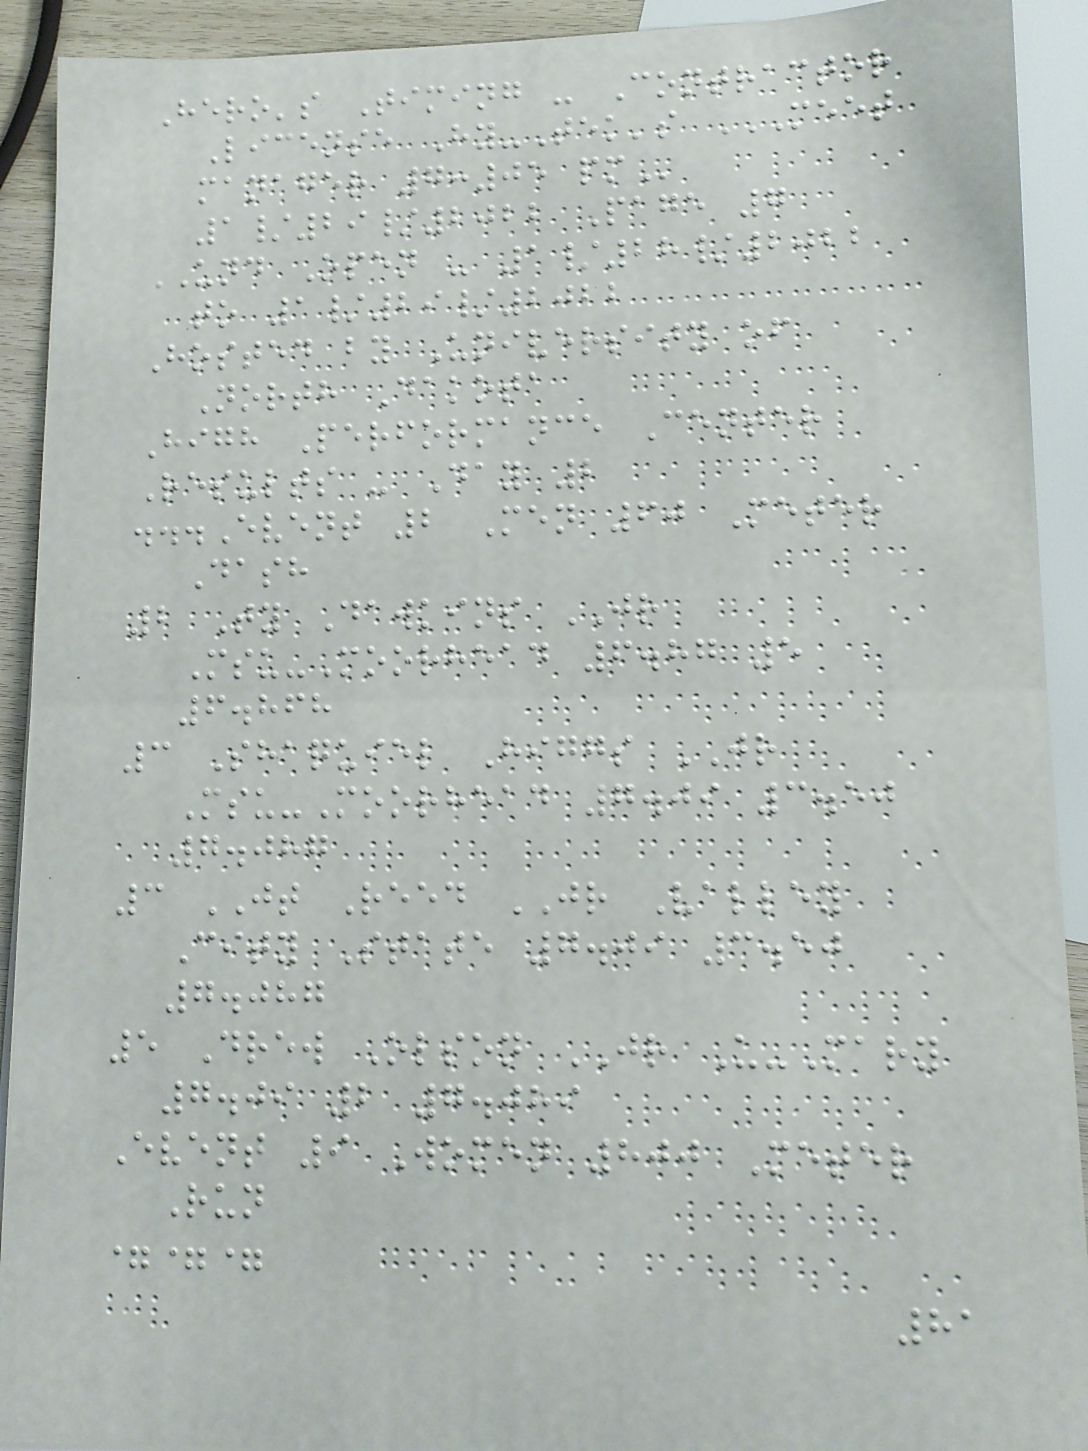Hero's Timing - Contractor
License Hy-Tek's MEET
MANAGER 7:05 PM
1/29/2022 Page 7
UND Open - 1/28/2022
to 1/29/2022
Hosted by University of
North Dakota
High Performance Center
Results - Day 2
...Event 2 Men 60 Meter
Dash
2 Ty Dawkins JR
Msu-Moorhead 6.87 5
6.868
3 Shaquiel Higgs JR
Msu-Moorhead 7.09 3.50
7.087
3 JT Reed JR Valley
City State 7.09 3.50
7.087
5 Drew Olson JR U-Mary
7.09 2 7.089
Event 9 Women 800 Meter
Run
===
81
